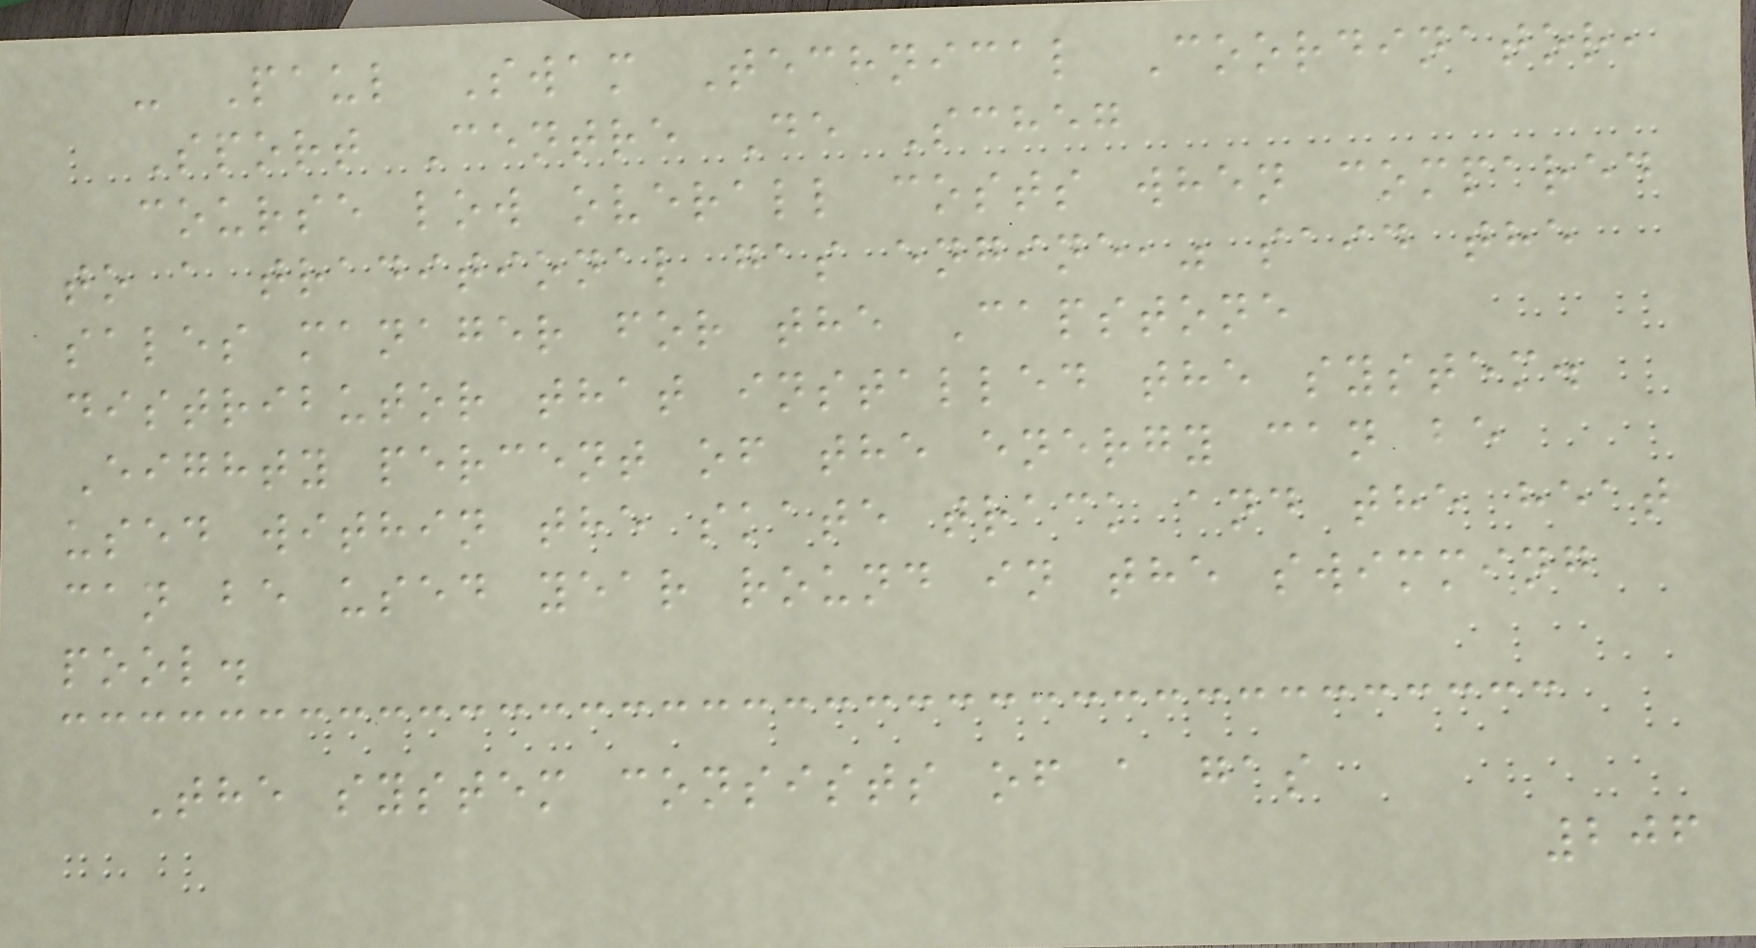- Paul Swam Technical Coordinator,
Sport Centre De Scheg
course low overall costs when compared
to a traditional gas engine," said the
sales manager for the Capstone
distributor that installed the system.
Eighty percent of the energy can be
used within the skate track and the heat
can be used year round in the swimming
pool.
The system consists of a gas
206
